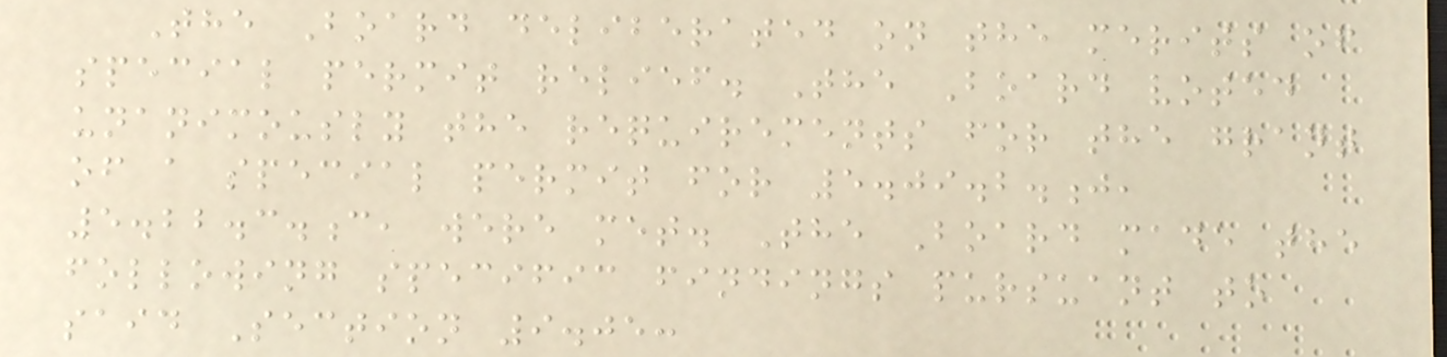The Board deliberated on the merits of
special permit relief. The Board voted
unanimously the requirements for the grant
of a special permit for 5.09.2.j,
5.22.3.c, were met. The Board made the
following specific findings pursuant to
said Section 9.05:
